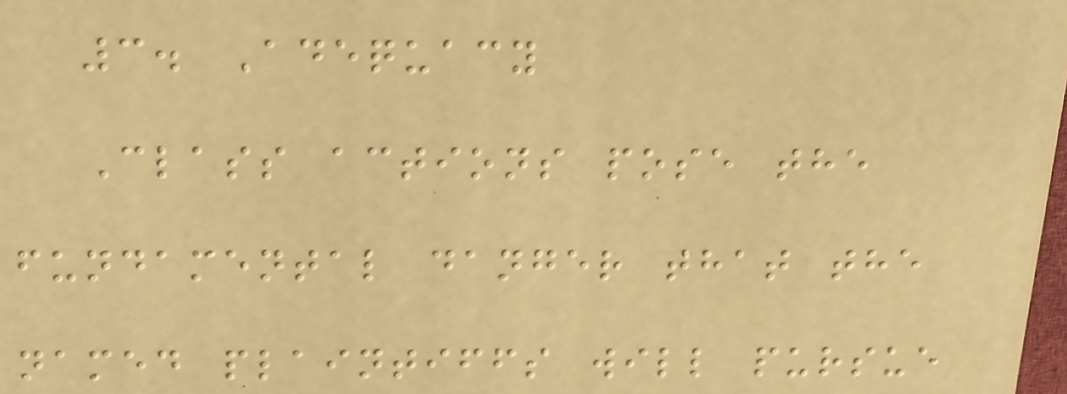3. Adequacy
Class actions pose the
fundamental danger that the
named plaintiffs will pursue
